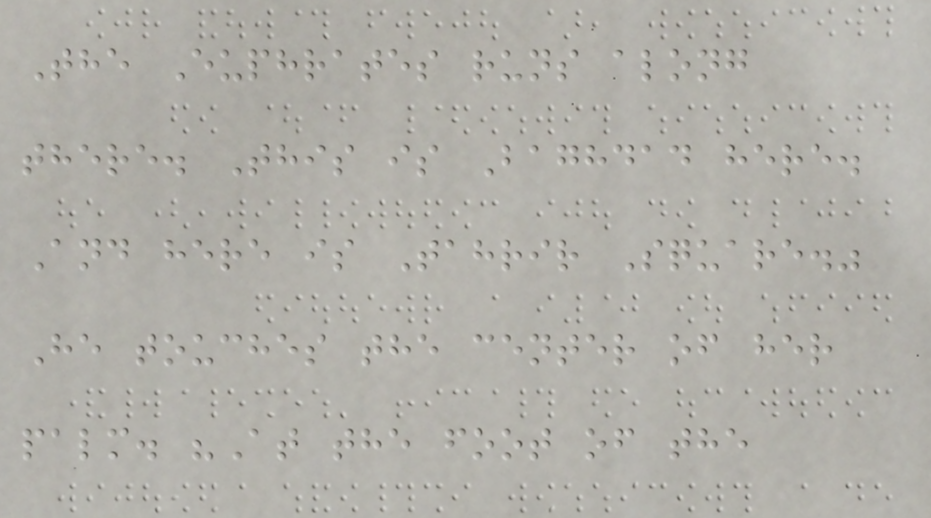The Euphrates runs along
there. This is Baghdad here.
And here is Tahrir Square."
He touches the center of her
palm. "At the foot of the
